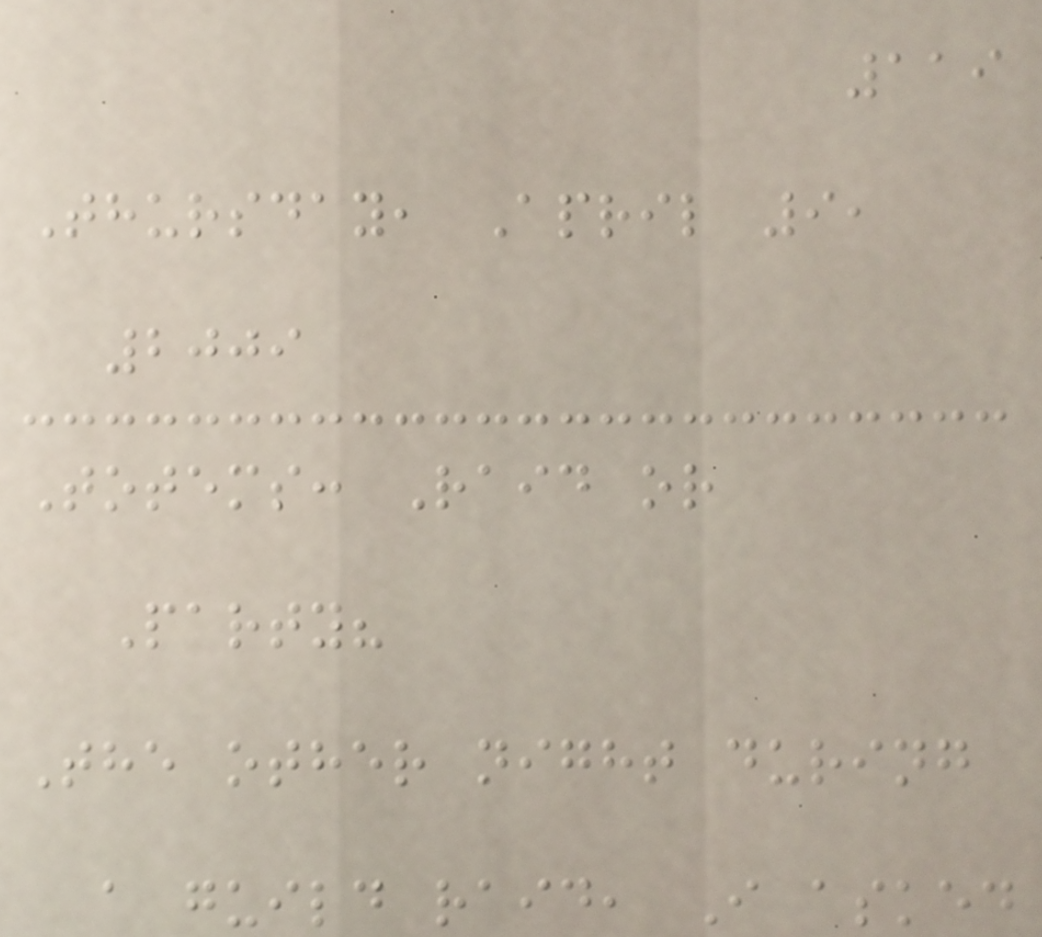119
Thursday, April 9,
2009
Totems: Raid or
Party?
The other night during
a guild raid, I asked
